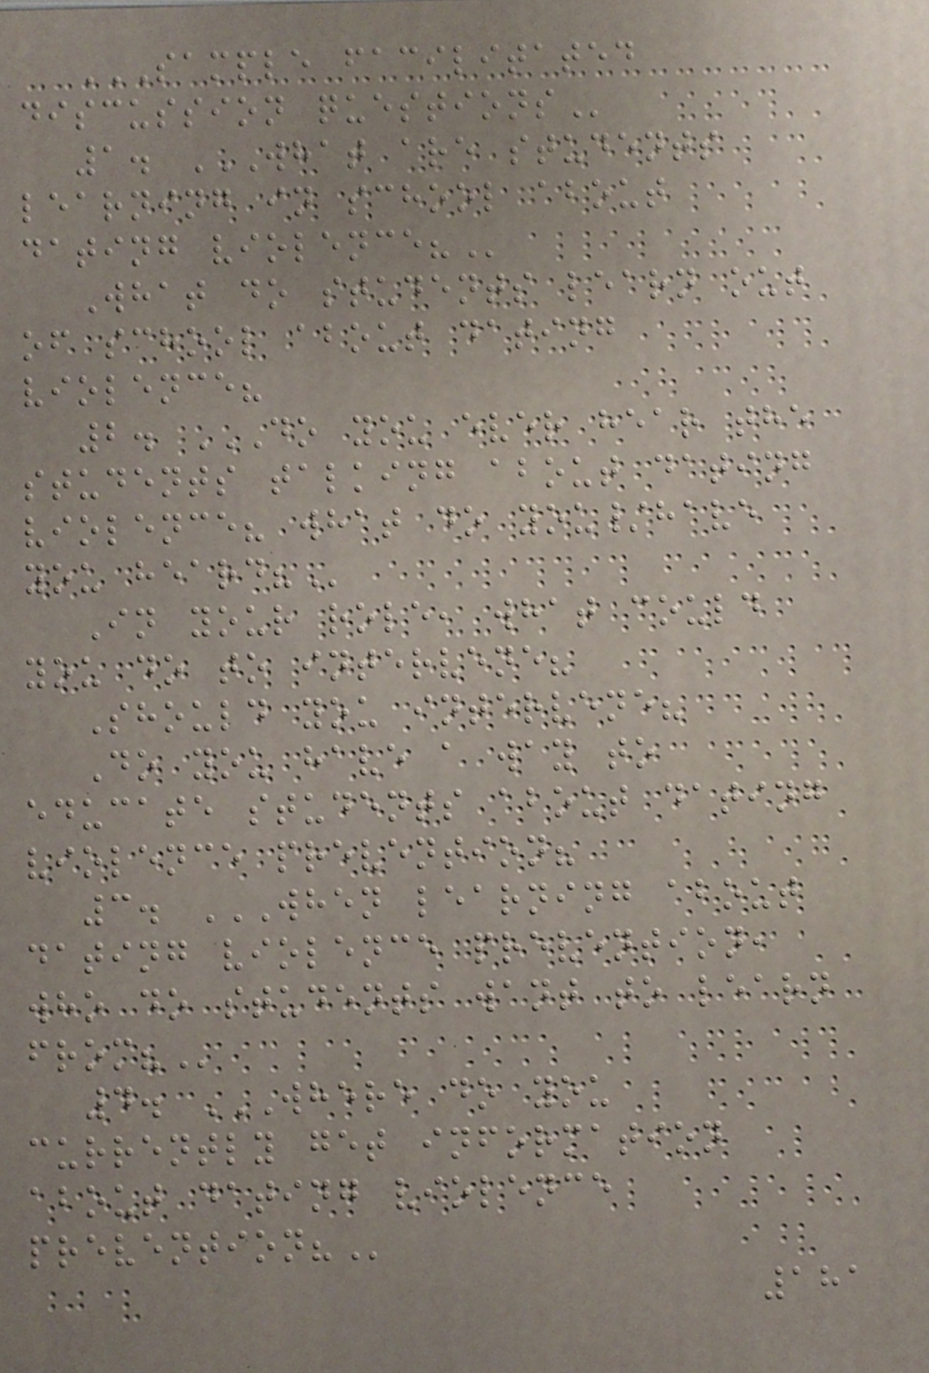SAMPLE FACILITATED
DISCUSSION QUESTIONS
1. WHAT ARE STUDENTS
LEARNING IN SCHOOL ABOUT
DATING VIOLENCE?
What do students learn out
of school about dating
violence?
2. DO YOU EVER HEAR THE
STUDENTS TALKING ABOUT DATING
VIOLENCE? WHAT DO YOU/HAVE
YOU HEARD?
In your role, what could
you do to intervene?
Should you intervene?
Do you have a way to
educate students about dating
violence prevention?
3. WHEN LEARNING ABOUT
DATING VIOLENCE PREVENTION,
WHO DO STUDENTS WANT TO LEARN
FROM?
4. WHERE DO YOU
CURRENTLY GET INFORMATION
ABOUT DATING VIOLENCE
PREVENTION?
181
